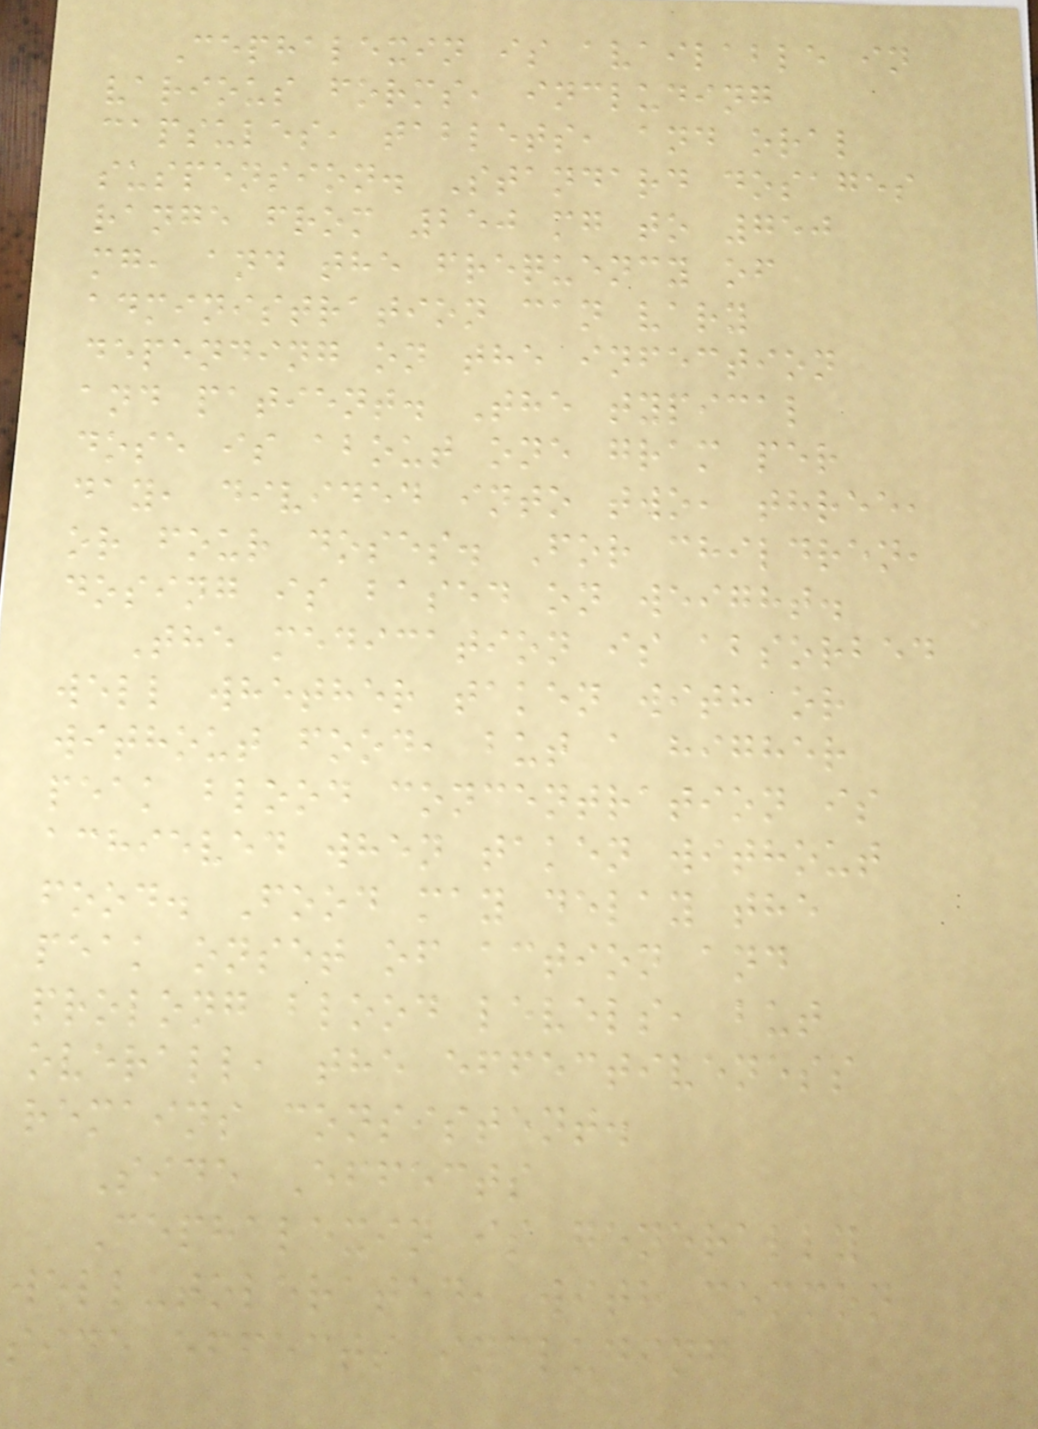Cephalexin is available in
various forms, including
capsules, tablets, and oral
suspension. Standard dosages
range from 250 mg to 750
mg, and the frequency of
administration can vary
depending on the infection
and patient. The typical
dose is about one gram per
day, divided into two, three,
or four doses. For children,
dosing is based on weight.
The medication is absorbed
well whether taken with or
without food, but a higher
peak blood concentration is
achieved when taken without
food. Food may delay the
peak onset of action and
prolong blood levels, but
overall, the effectiveness
remains consistent.
Side Effects
Cephalexin is generally
well-tolerated, with common
side effects including
